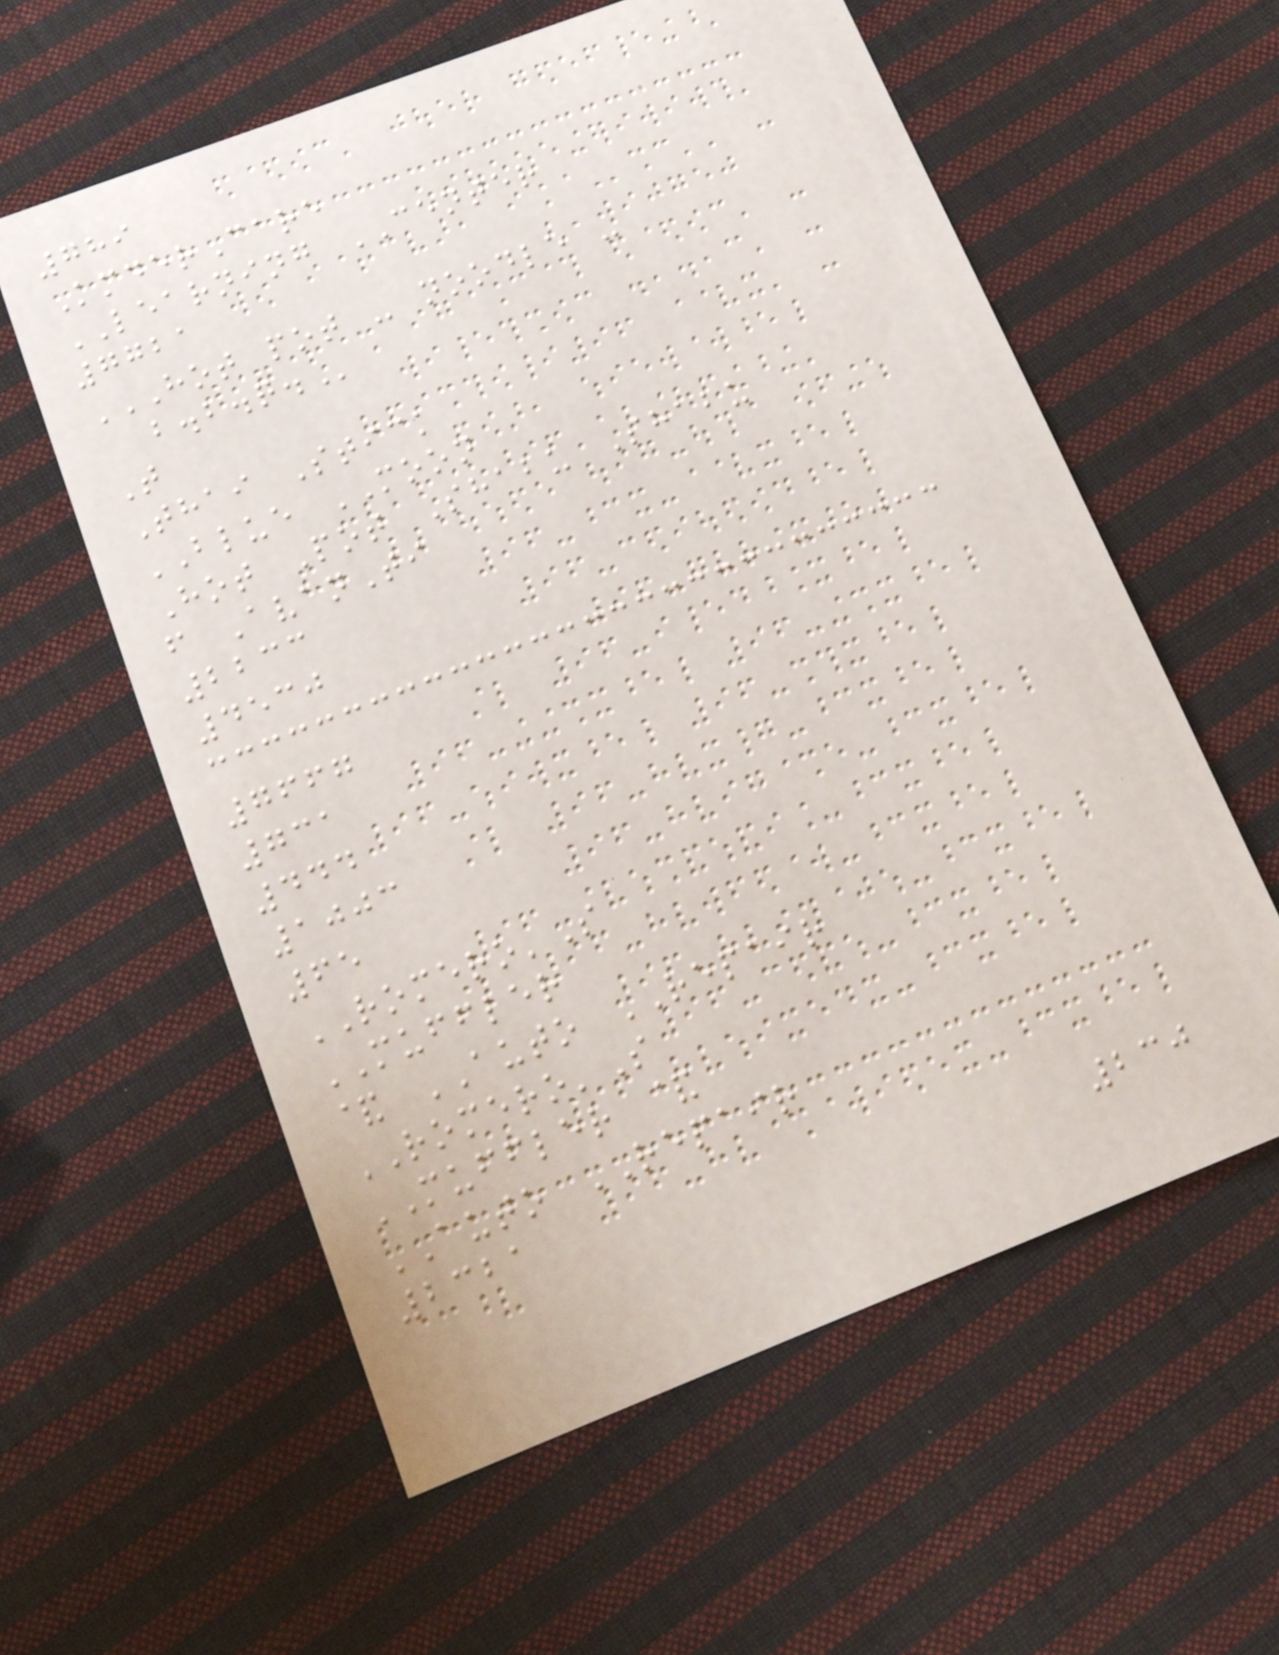789
KmderCare
LEARNING CENTER
7721
HOT POT - NOODLE -
B.B.Q.
T
Thai Stick
BLUE MOON
Hot Pot Shabu Shabu
f AvanTi
2233
4530
7667
731
444
1003
65
ROMERO'S
MUFFLER
& AUTO REPAIR
ROMERO'S
MUFFLER &
AUTO REPAIR
2321
230
